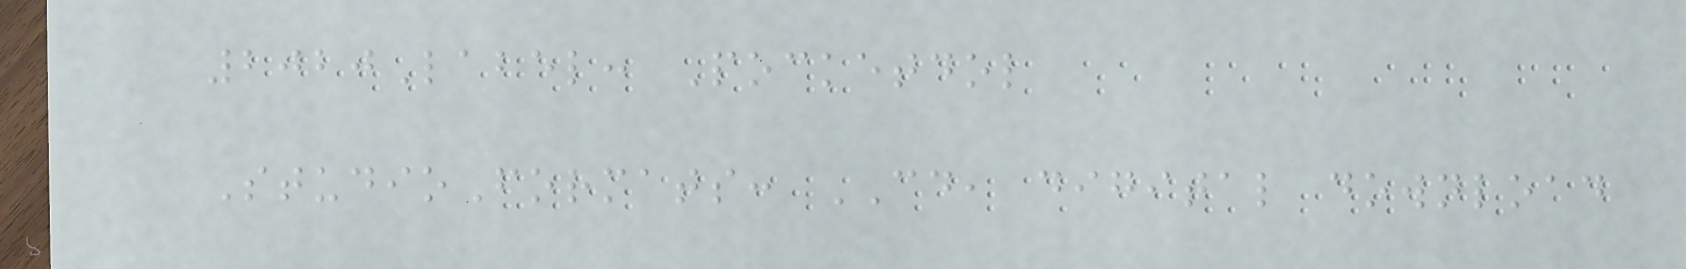2020Label: Pocketdol
StudioFormats: CD, digital download
